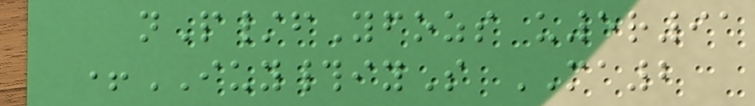nP/fYfozs u5r91
+IUY#iyS MA2
